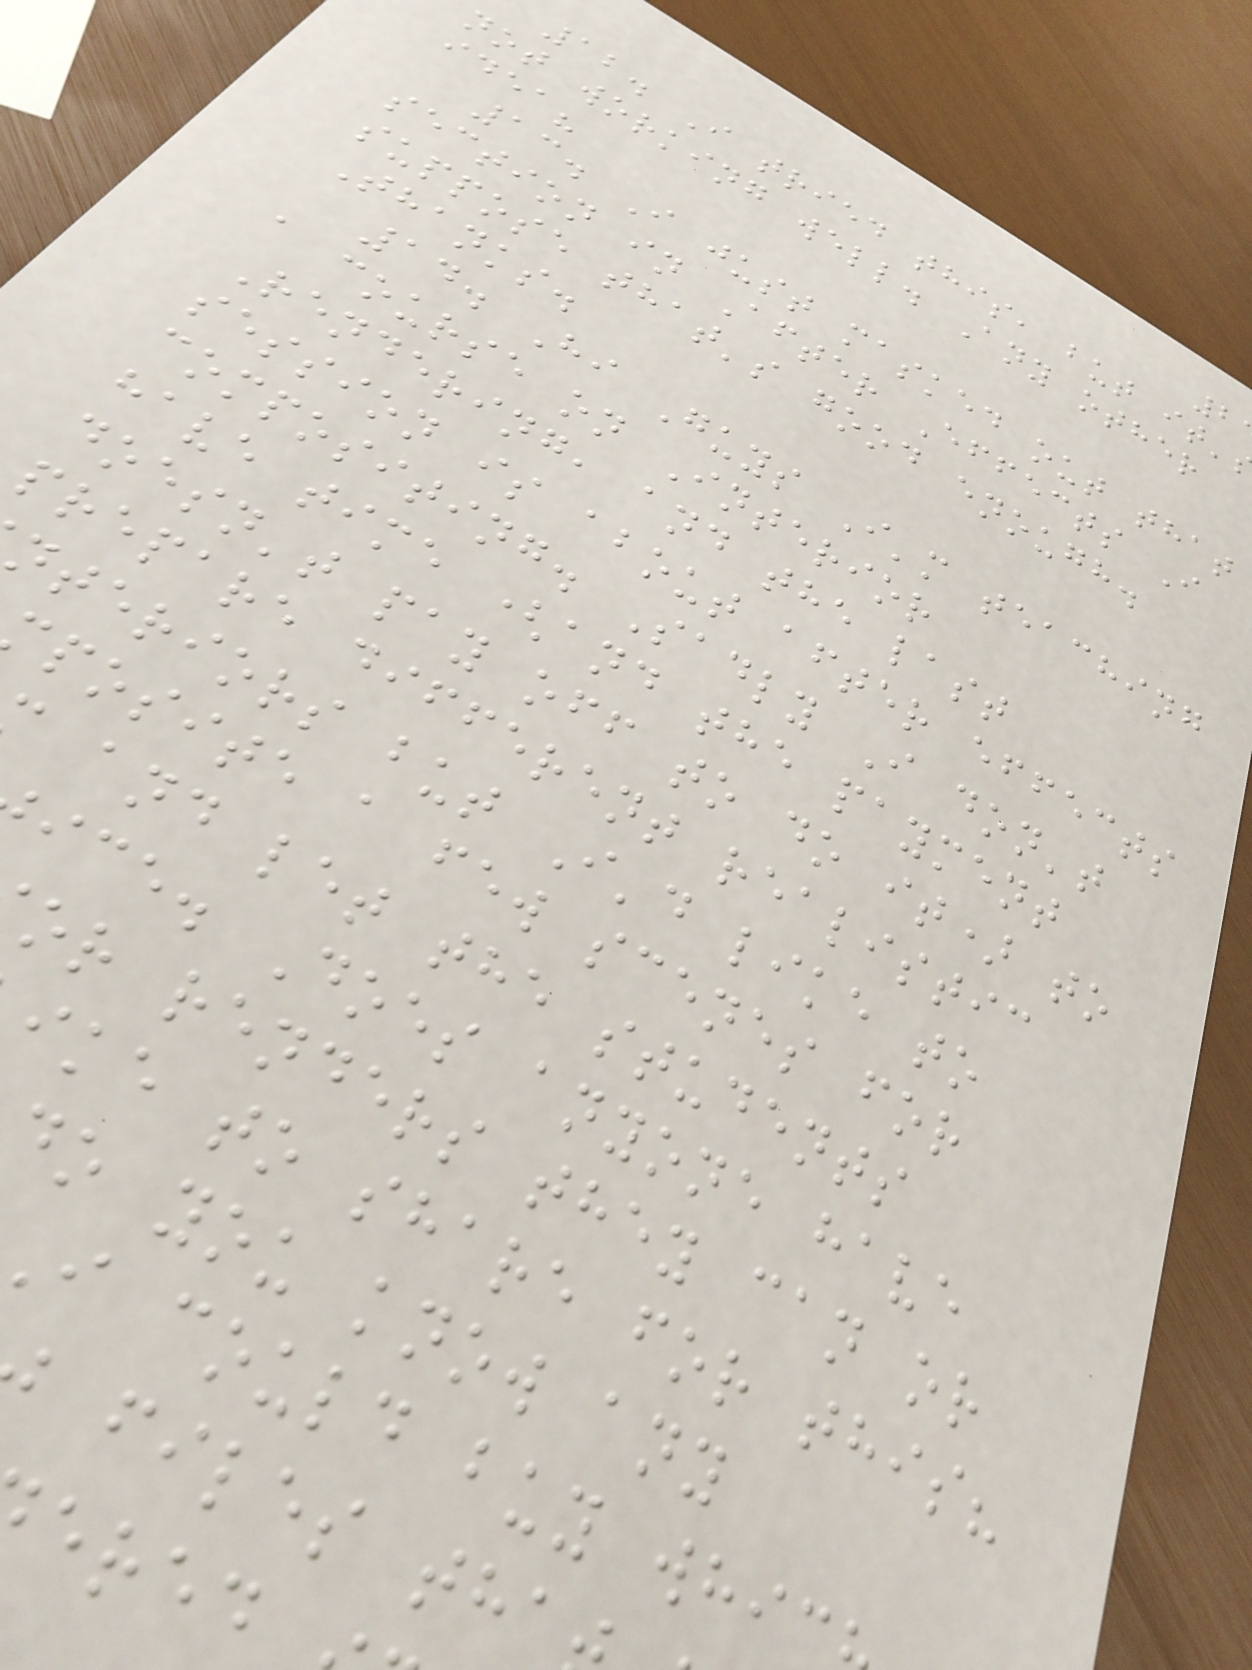12. I tried this, but it'
not working well. Any other
idea?
13. I just masked out that
section in After Effects I
suppose that's good enough.
Thanks.
14. Hi Guys I'm teaching
a course on Interior
Rendering, and the last
session is about after effects
compositing. Sadly I don't
have time (and the payment
doesn't pay off to do it) to
prepare different realistic
nteriors but I'd like to
posite a few scenes for
and let the students
ice. Does anyone have
or renders they can or
ike to share for this?
do you know any
i could buy whi
files tha
